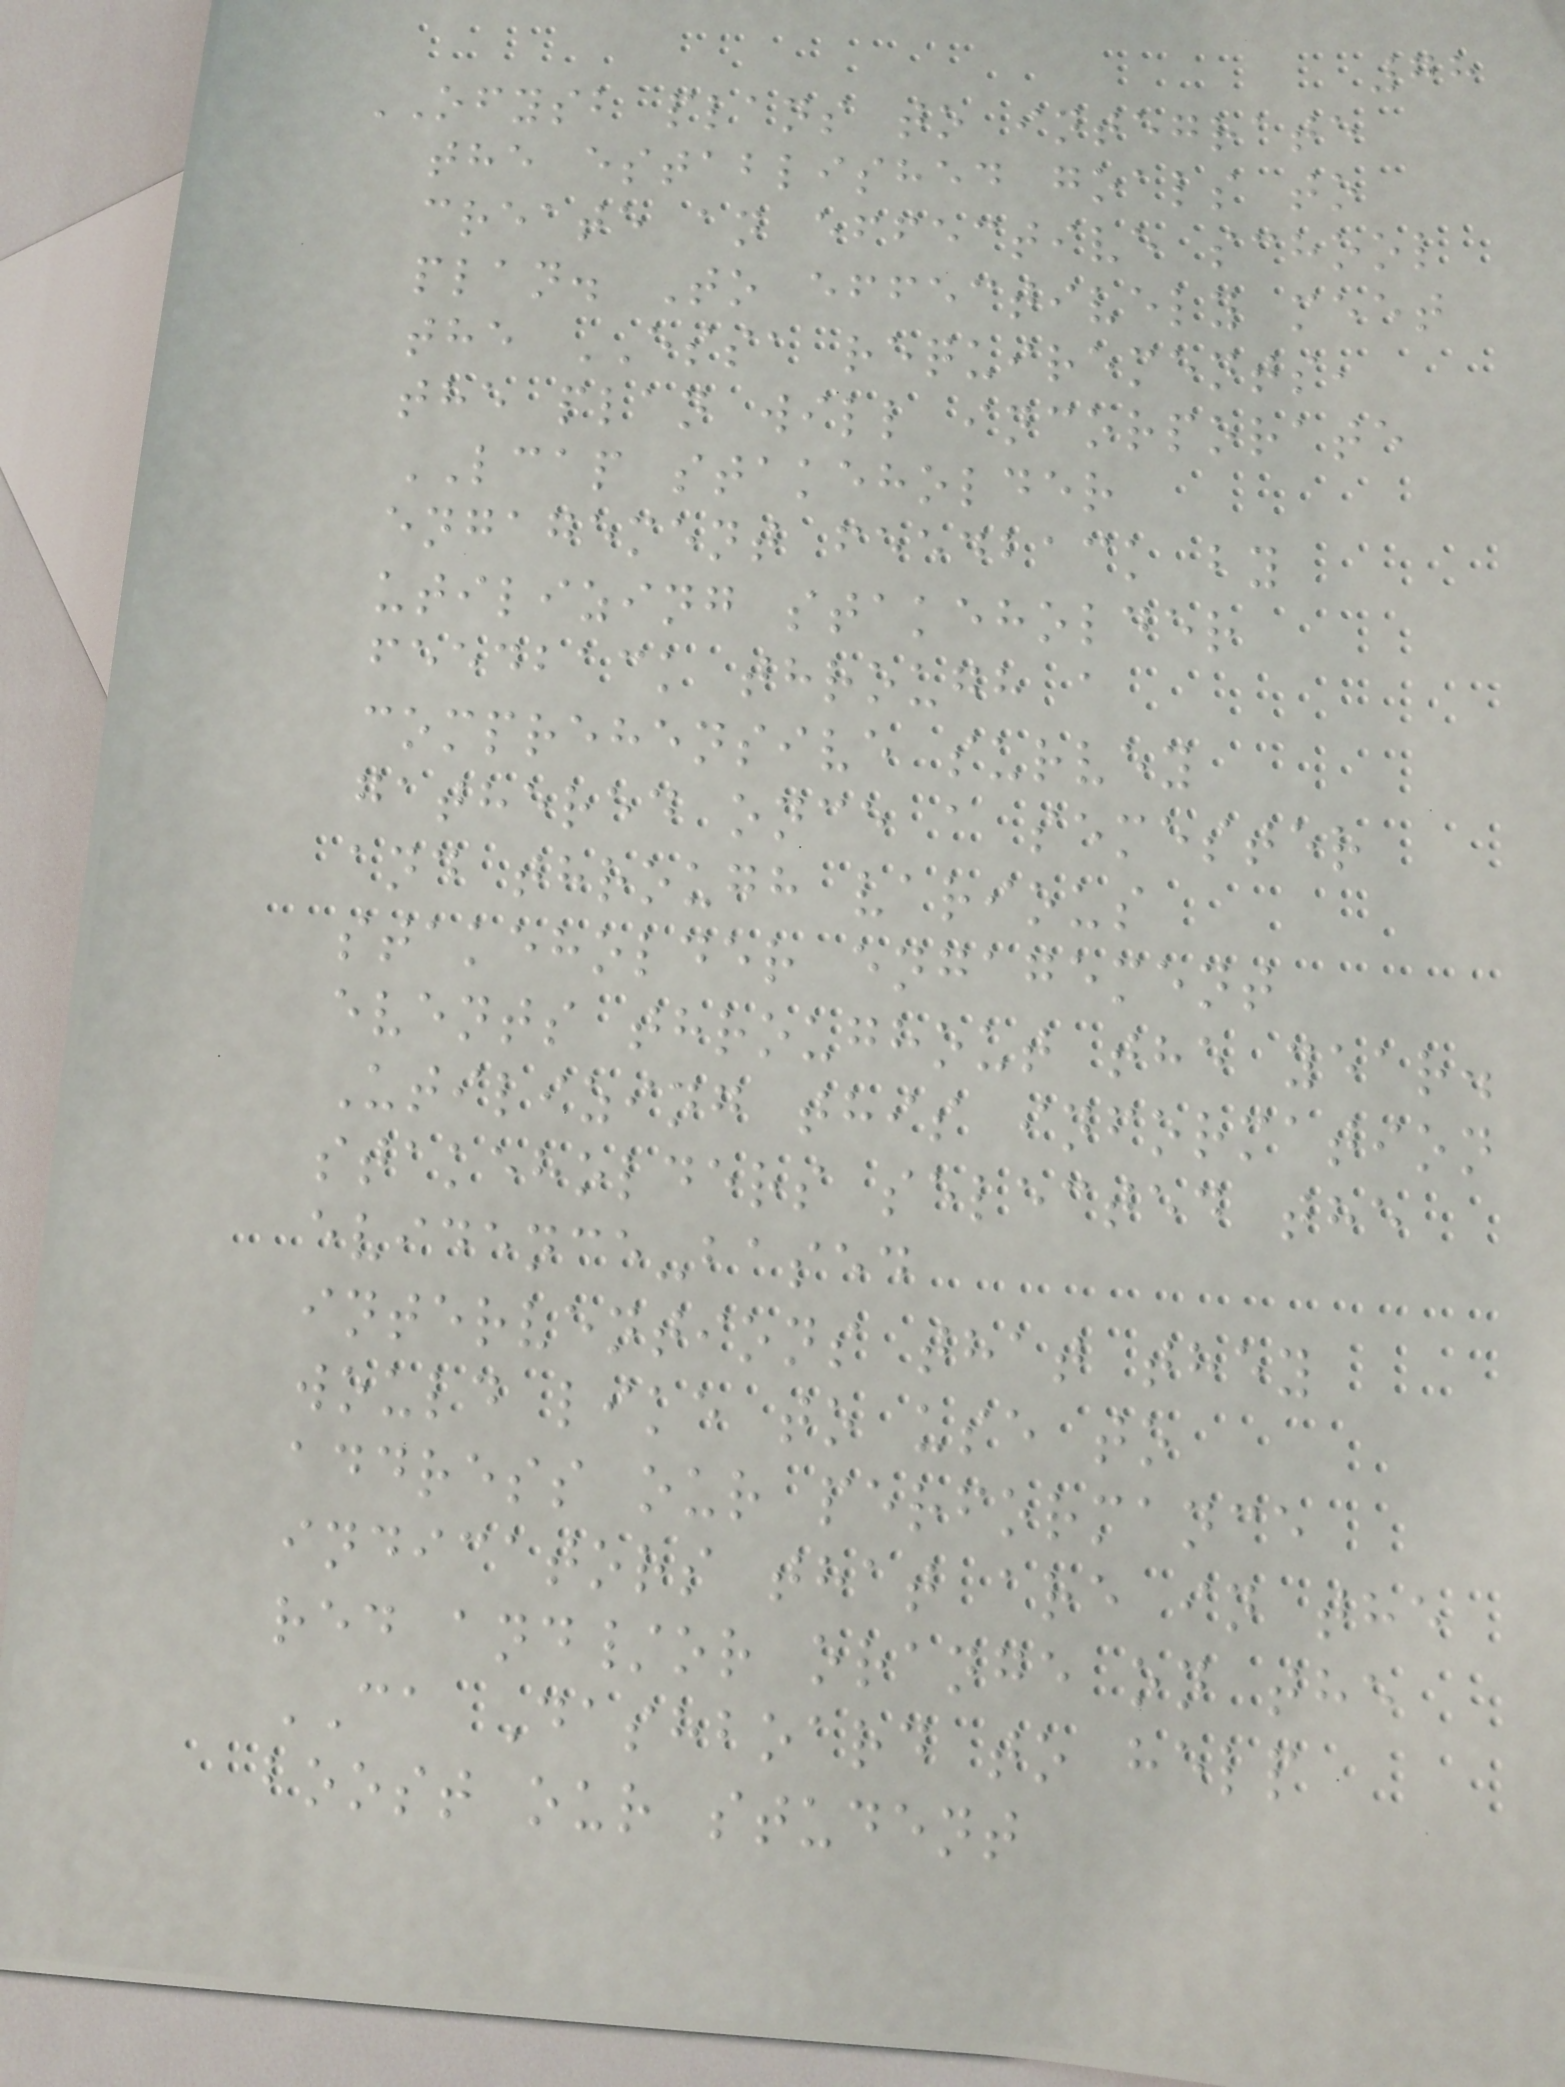78
OFYSB plans to integrate
the established goals to
create an effective school
plan. To effectively meet
the ESSA requirements,
the plan will incorporate
LCAP stakeholder
engagement feedback by
utilizing stakeholder
feedback through a
comprehensive survey
gathered once a semester
and through various
stakeholder engagement
events throughout the year.
Utilizing this information
stakeholders selected the
evidence-based
interventions that they
would like to use to
address our performance
indicators that are in the
red and/or orange on the
CA Dashboard to help
boost our student
